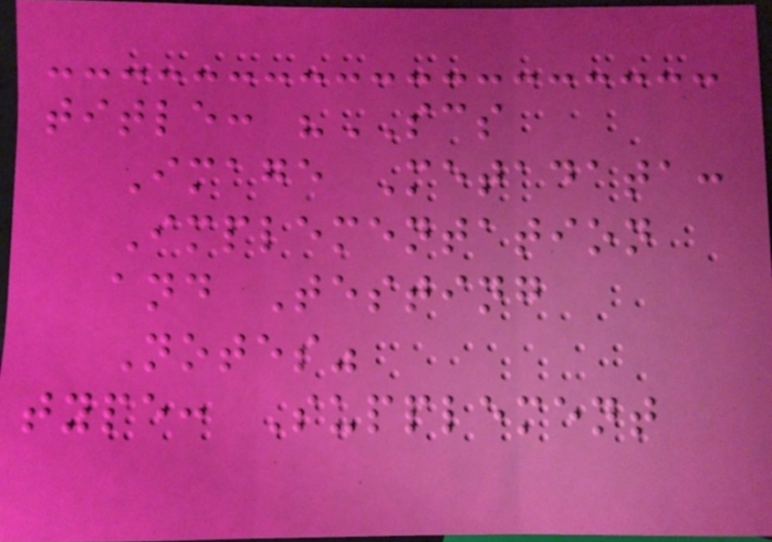title: "SCS
Image Metadata:
Implementation
and Testing
Notes"
type: Supplement
